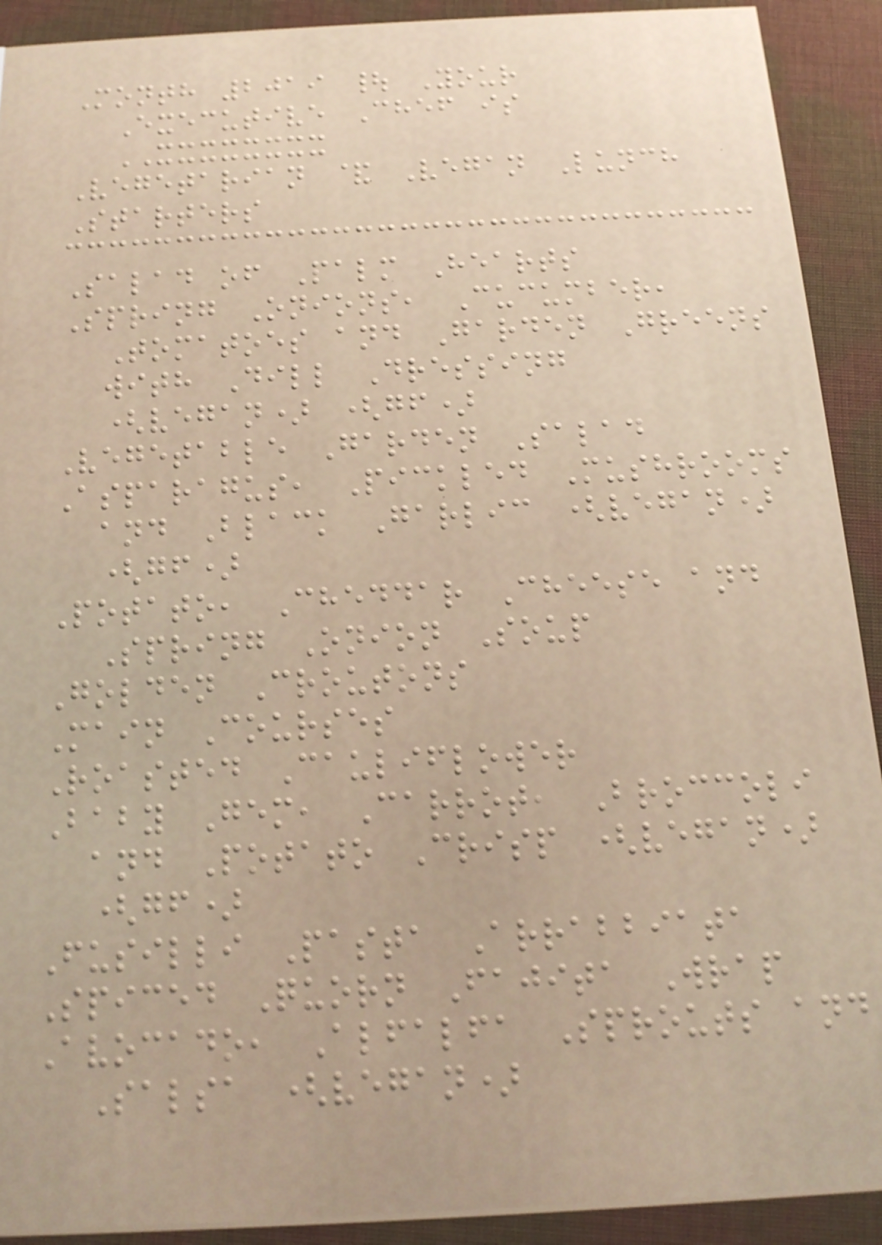Month 2019 | Your
Executive Chef is
XXXXXXXX
Vegetarian & Vegan Lunch
Starters
Salad of Palm Hearts
Spring Onions, Cucumber,
Tomatoes and Garden Greens
with Dill Dressing
(vegan) (gf)
Vegetable Garden Salad
Asparagus, Pickled Mushrooms
and Black Garlic (vegan)
(gf)
Potato, Cheddar Cheese and
Spring Onion Soup
Golden Croutons
Main Courses
Roasted Cauliflower
Baby Gem, Carrot, Broccoli
and Potato Crisp (vegan)
(gf)
Fusilli Pasta Arrabbiata
Spiced Quorn Fajita Wrap
Avocado, Alfalfa Sprouts and
Salsa (vegan)
